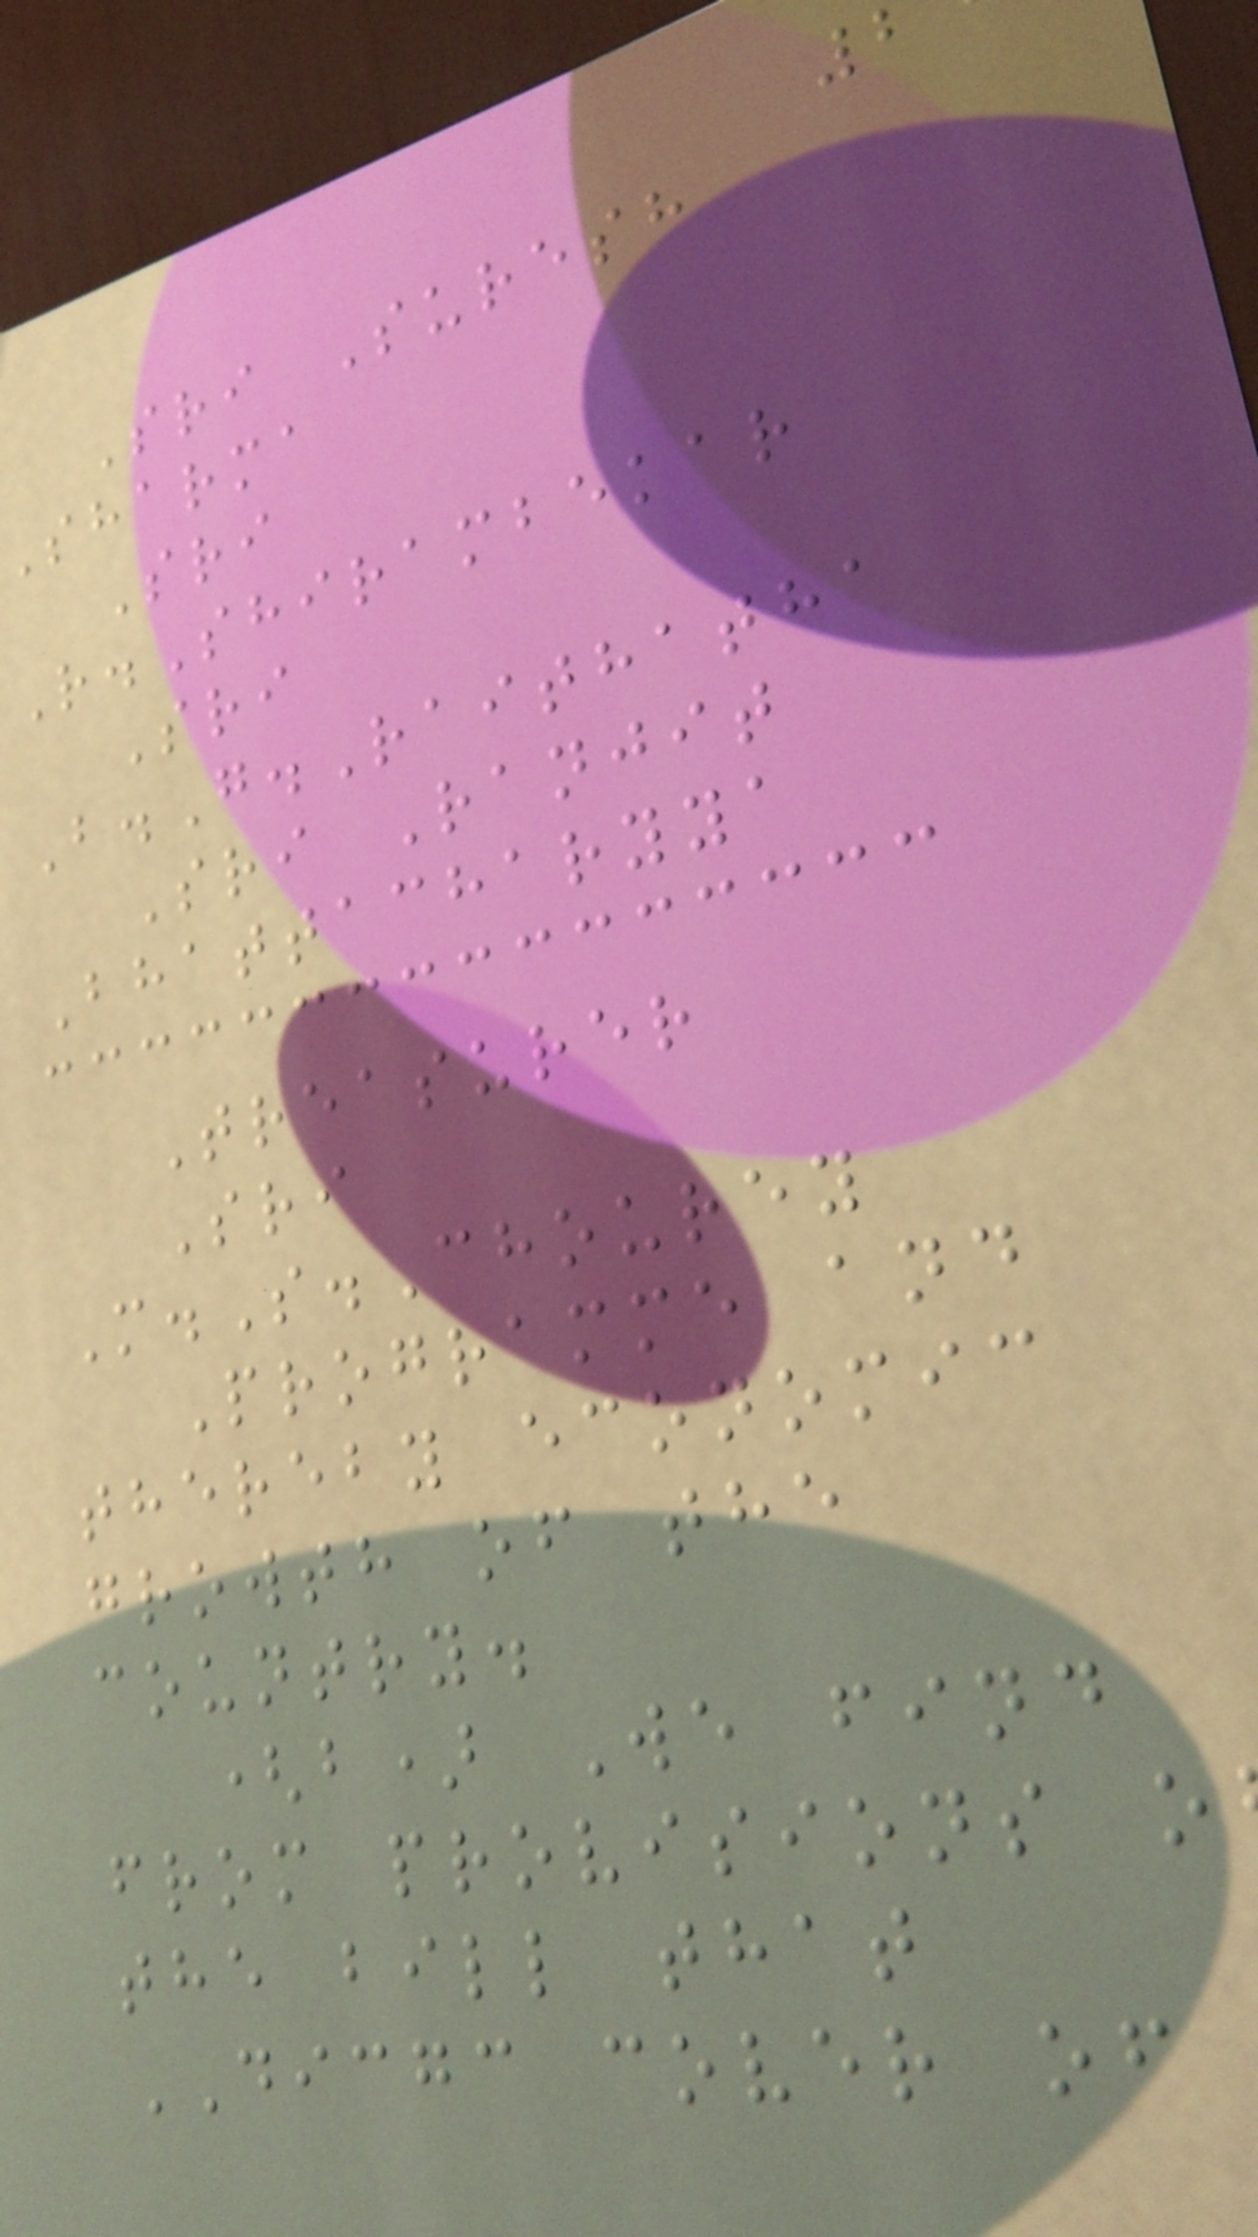Sri Suresh
sharma
Sri
R.Shirambekar
Sri
B.G.Raithatha
Sri Ranjit
Bhattacharyya
Treasurer
Sri
M.S.Chourey
Programme and
thereby economic
growth of the
country.
(b) We find
from provisions o
the bill that
DICGC cover of
